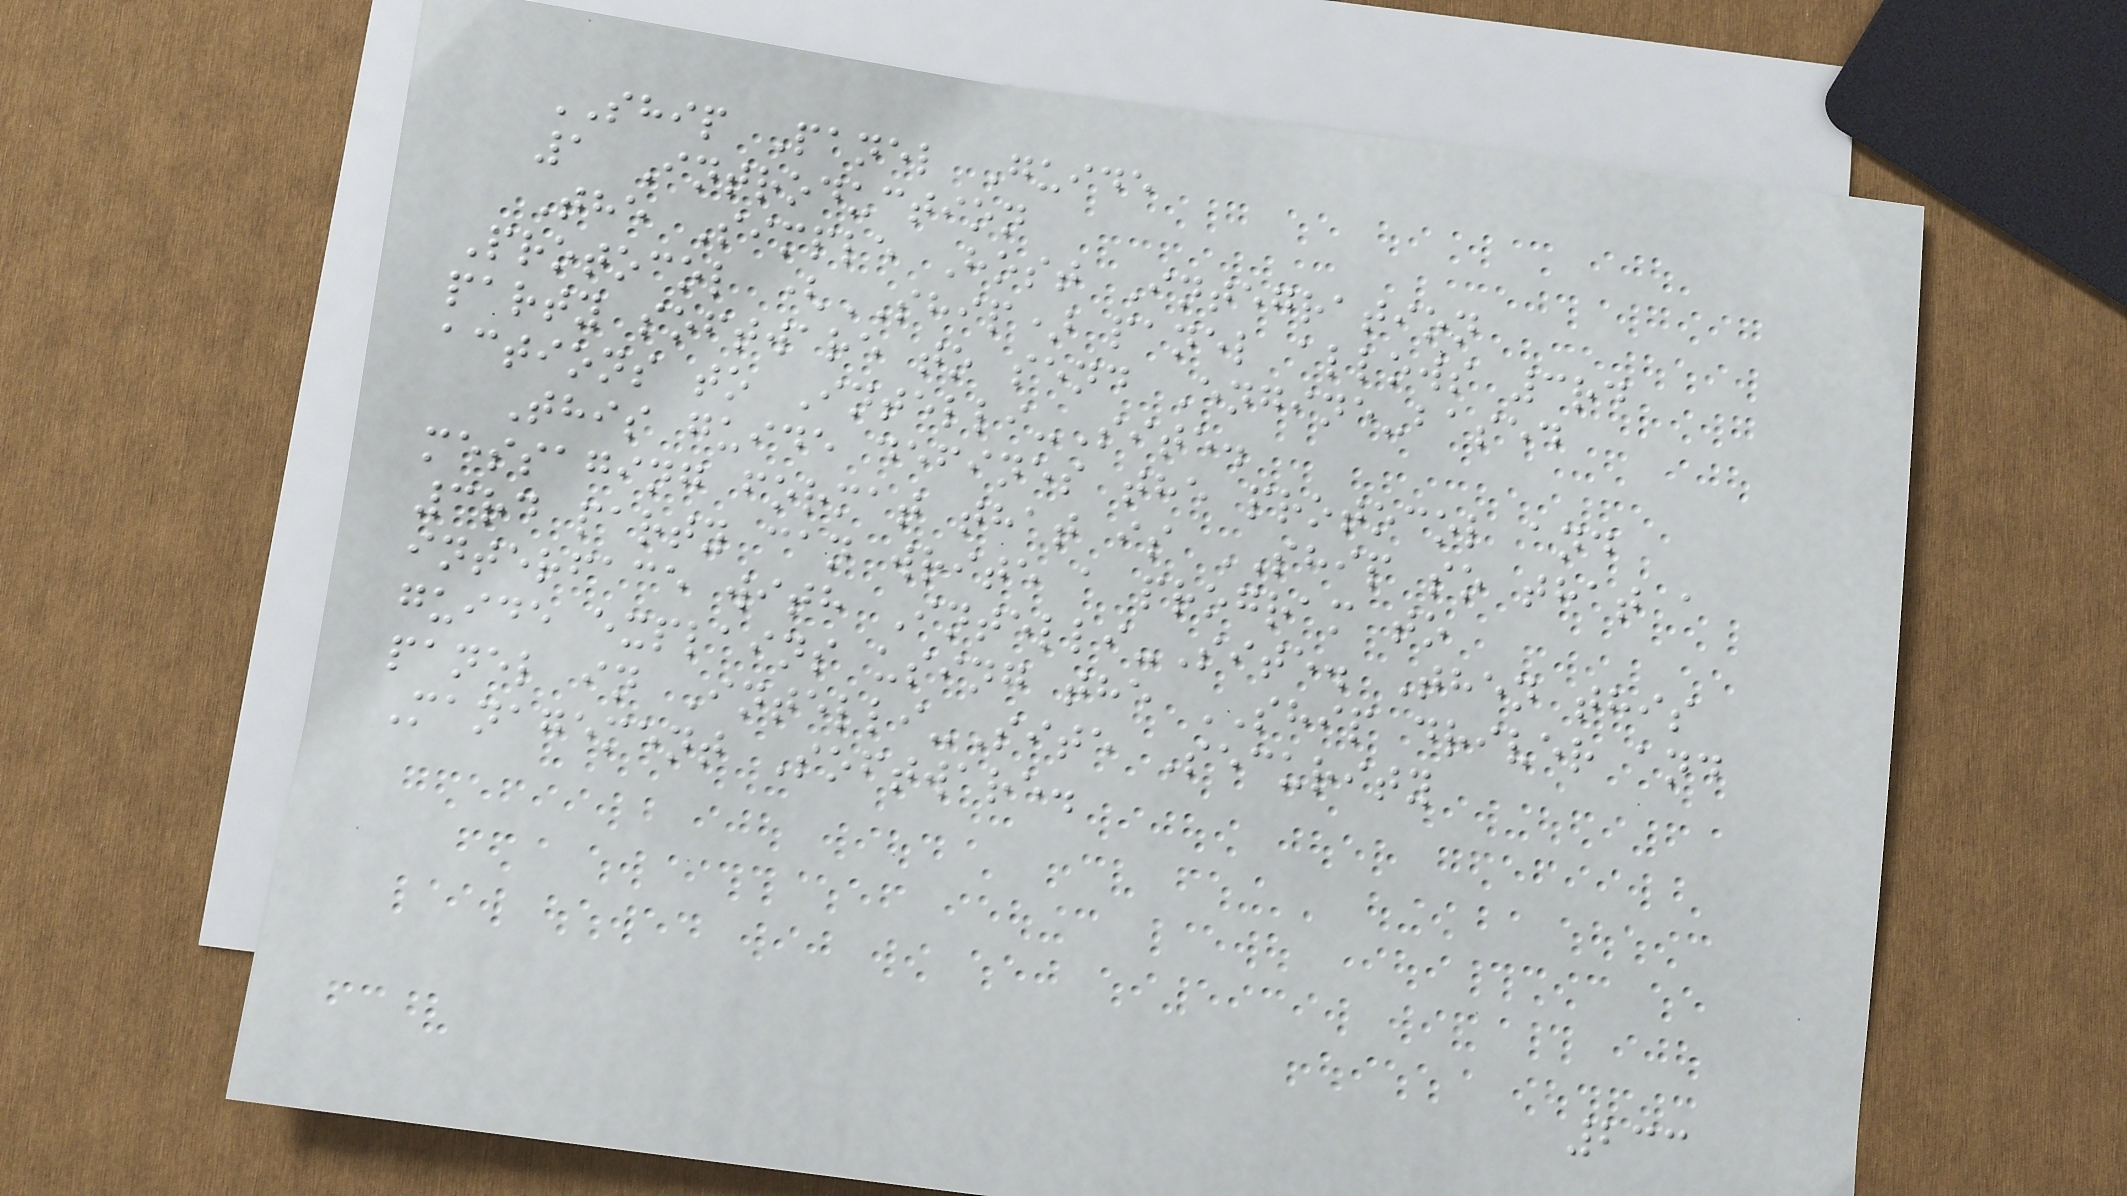SHIP Panel Guide
1 Introduction
The Simple Host Integration
Protocol (SHIP) panel allows 3rd
party software to send Engine-based
actions to Intelli-Site.
This guide defines the protocol and
messaging format that is SHIP so that a
3rd party can write a program to
interface with Intelli-Site. Then this
guide explains using the SHIP driver and
panel in Intelli-Site Security
Management Software.
233
